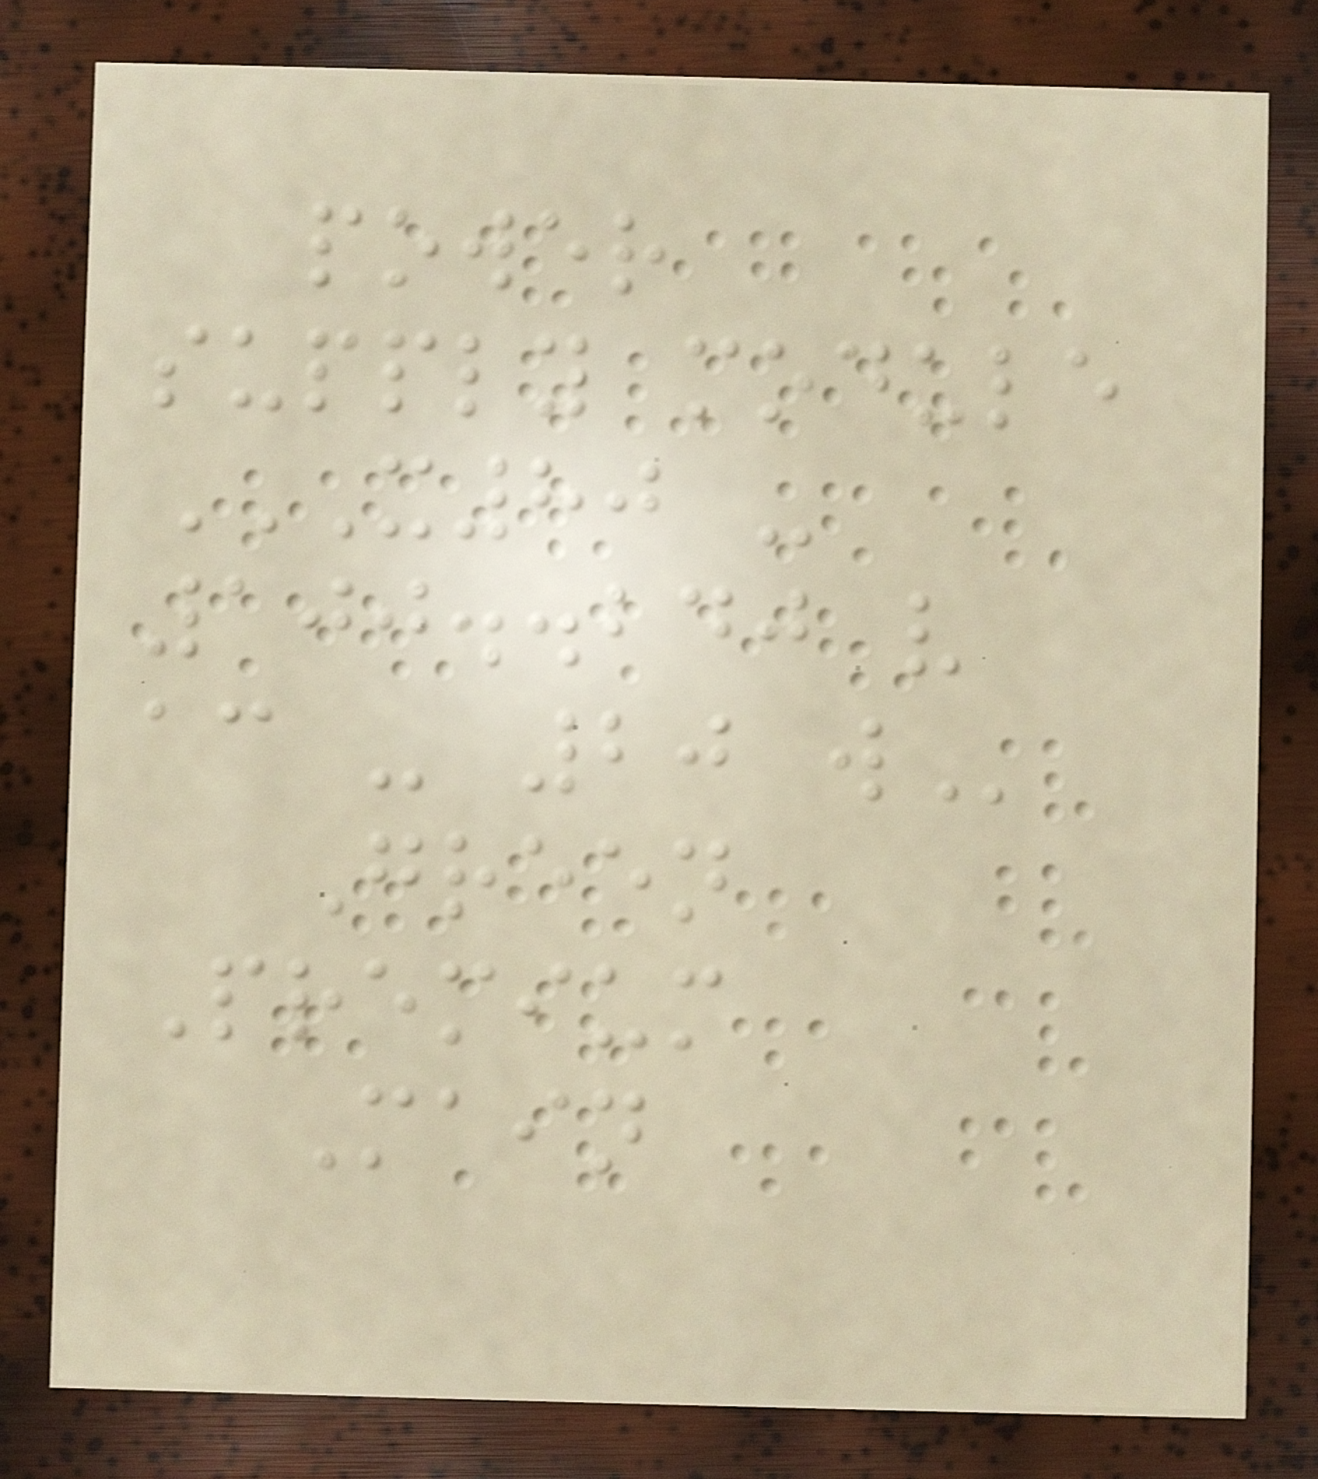power
supply module
X80 -
100..240 V
AC - 20 W
Green
Premium
Main
